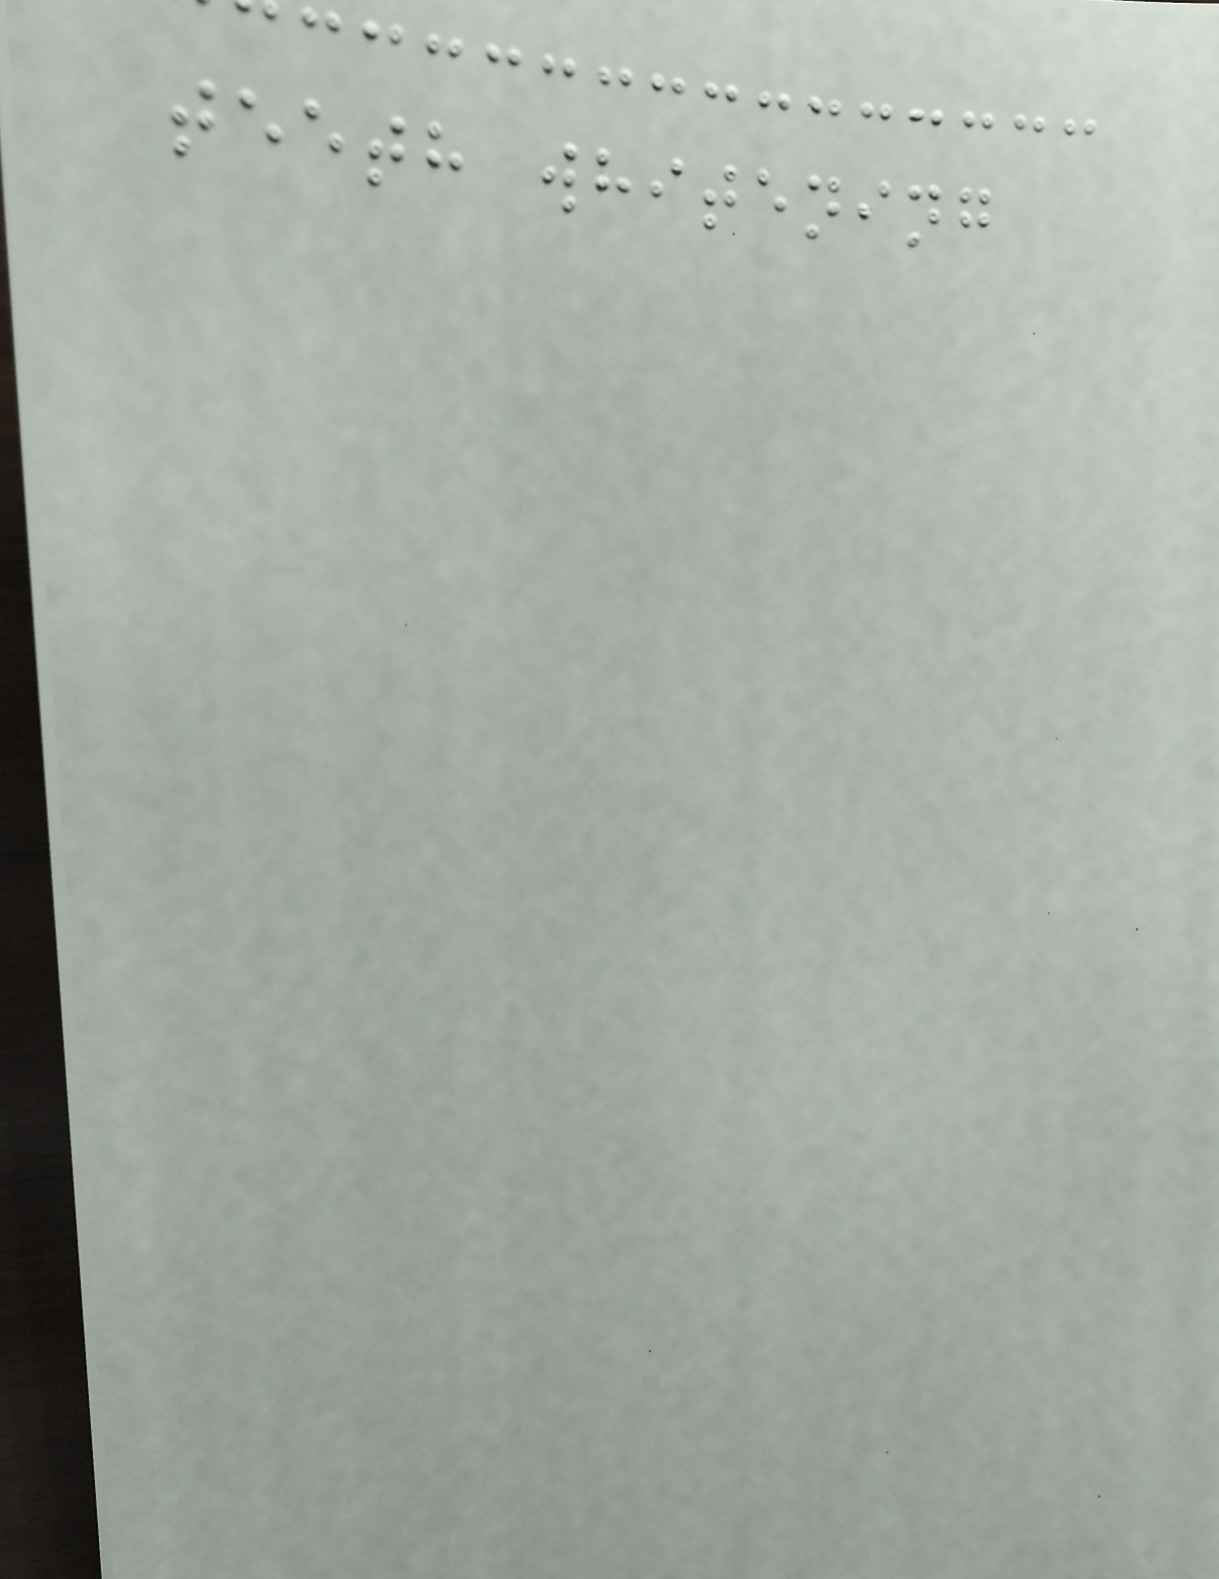teeth whitening
